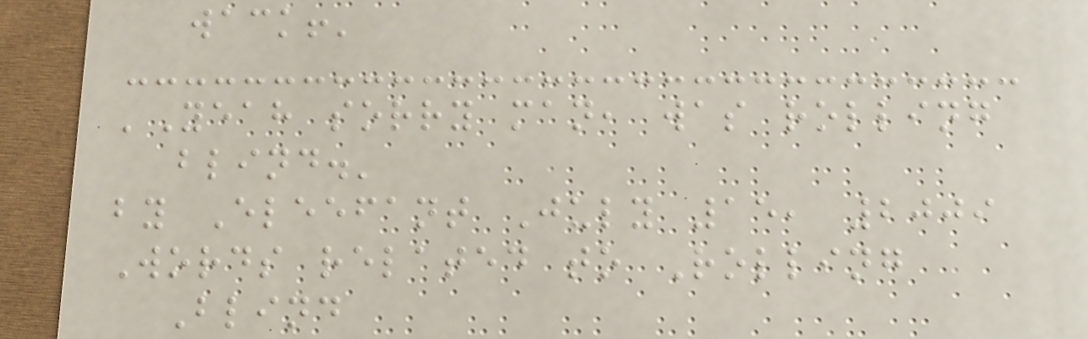wack!'
'Yeah sorry man, was rolling
blind.'
by Eleefant July 15, 2009
Words related to Rolling
Blind
